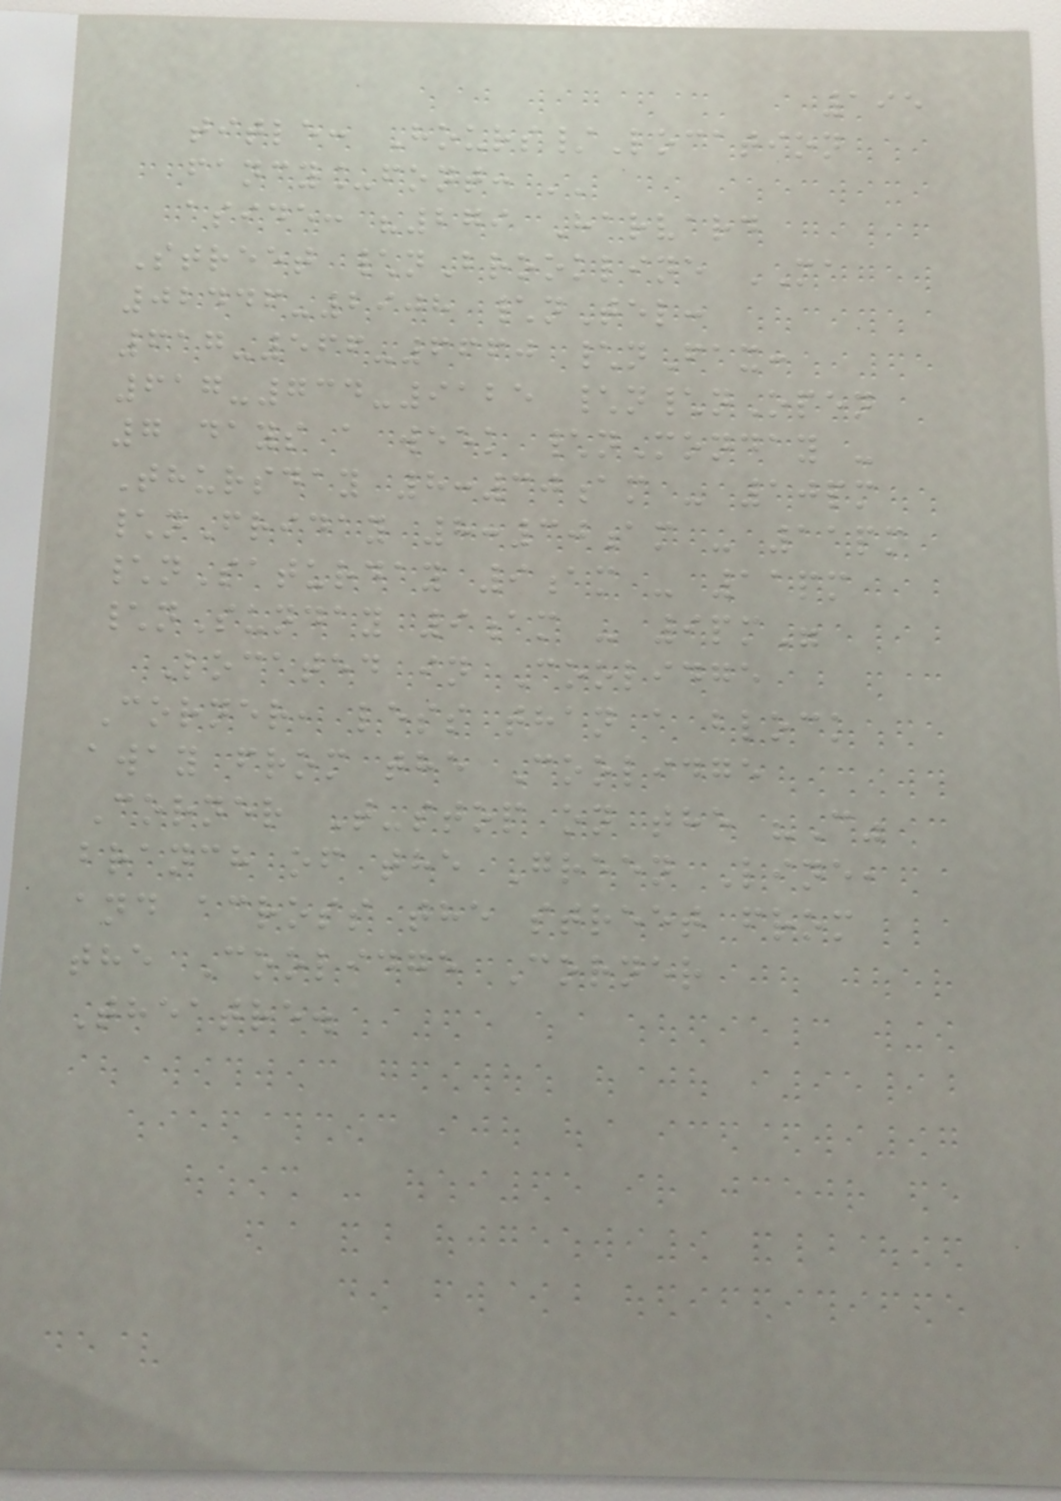195
title: Hours/Location
fancy_font: ''
aside: "279 Harvard
Street \nBrookline MA
02446-2908 \nTel:
617-566-6660 \nFax:
617-734-9125 \n\nOpen
7 days a week \nMonday -
Thursday 8:30am - 10pm
\nFriday 8:30am - 11pm
\nSaturday 9am - 11pm
\nSunday 9am - 9pm"
Located in Coolidge
Corner, less than a block
away from the Coolidge
Corner T-stop on the "C"
branch of the Green Line,
and across the street from
the Coolidge Corner
Theatre.
